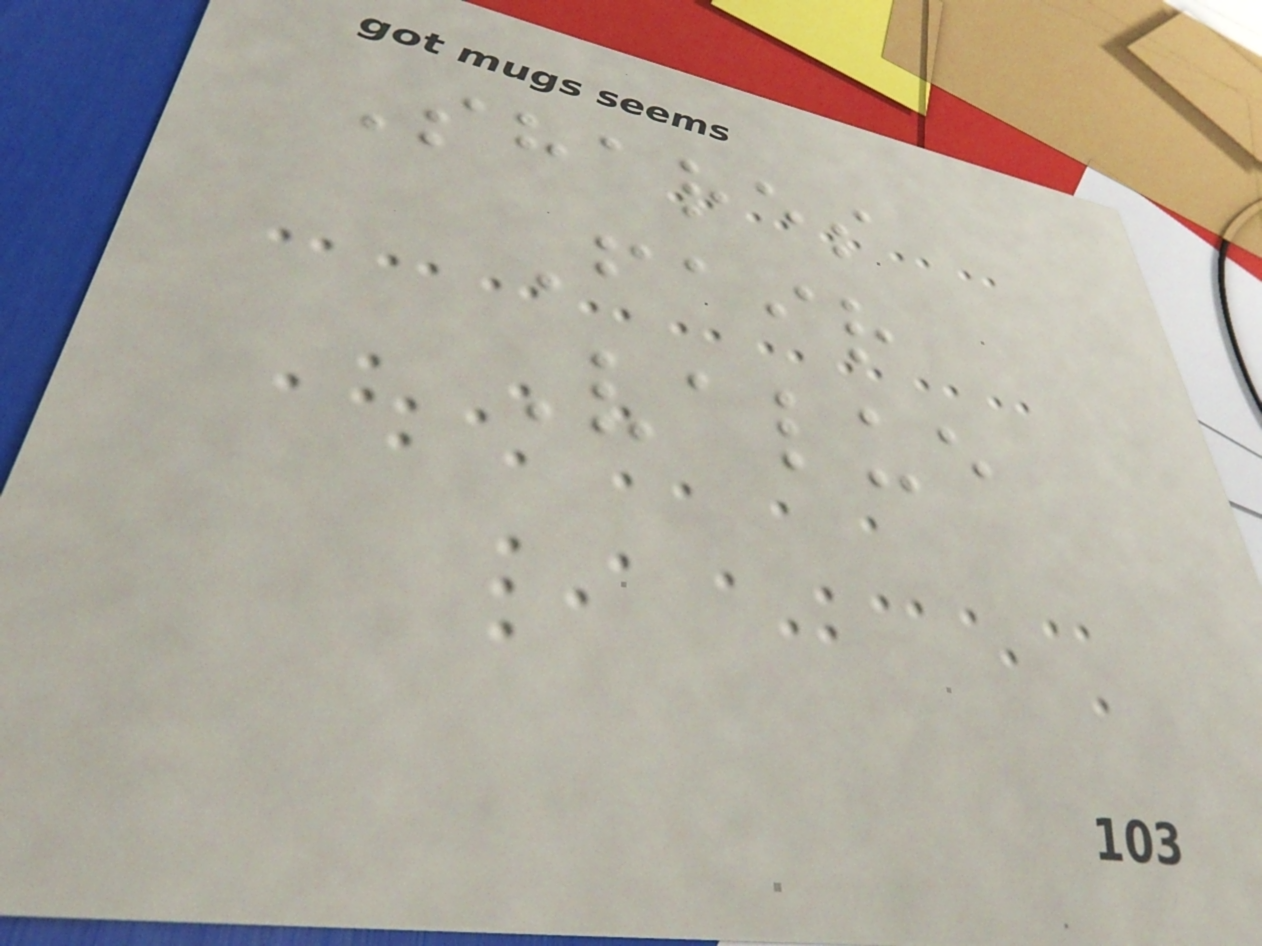Shares
Fair
Value
